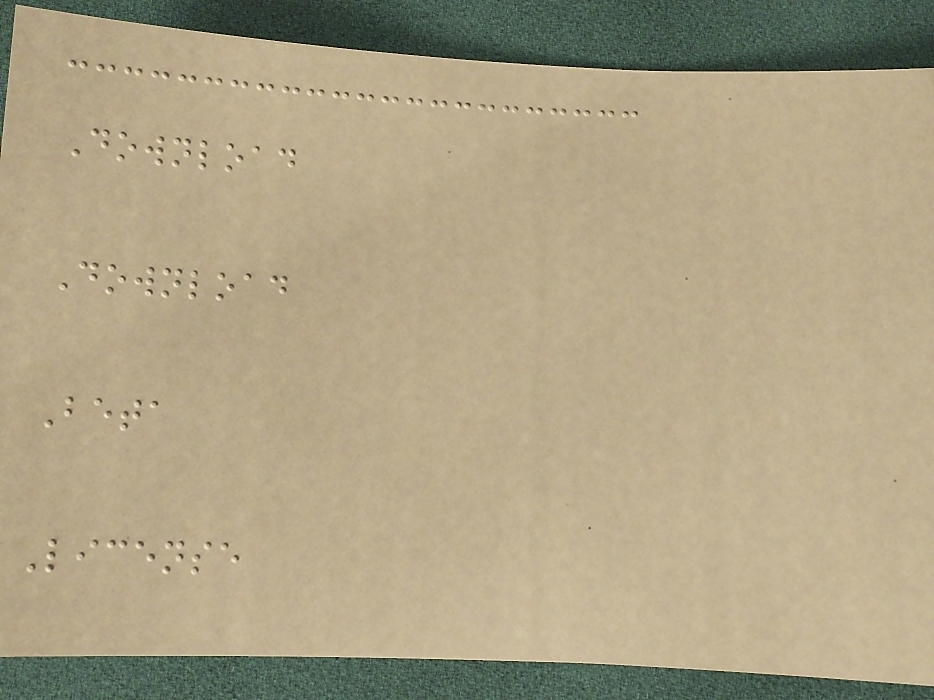Download
Download
Beta
License
